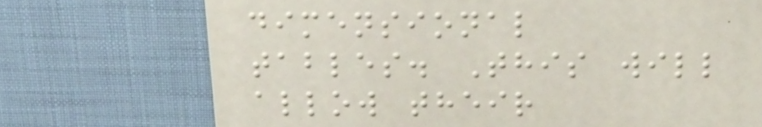dimensional
tables. This will
allow their
